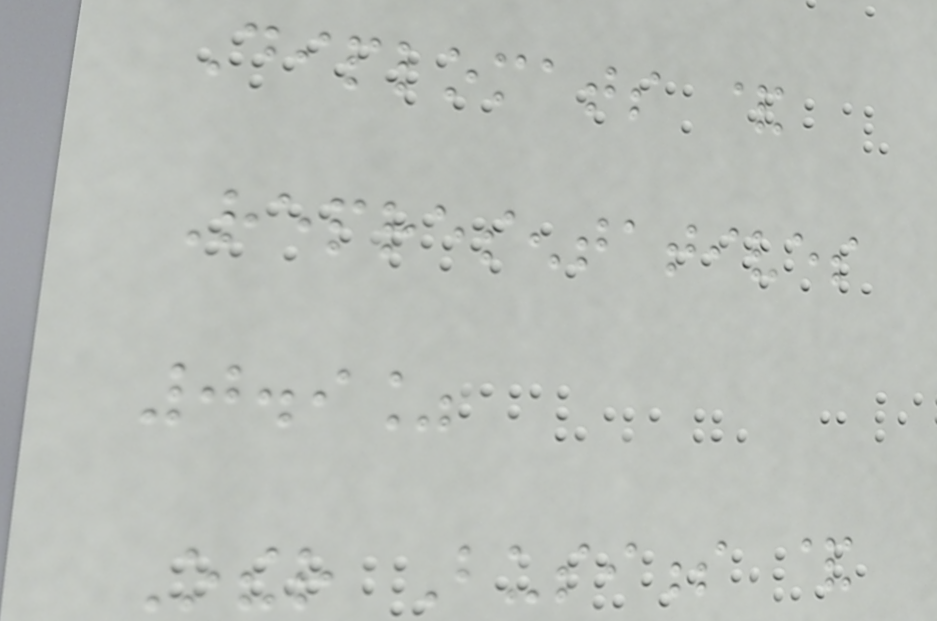Diplomats &
Representatives
0.9%
Other Business &
